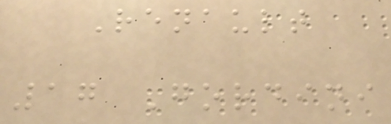Renault
17 Gordini
